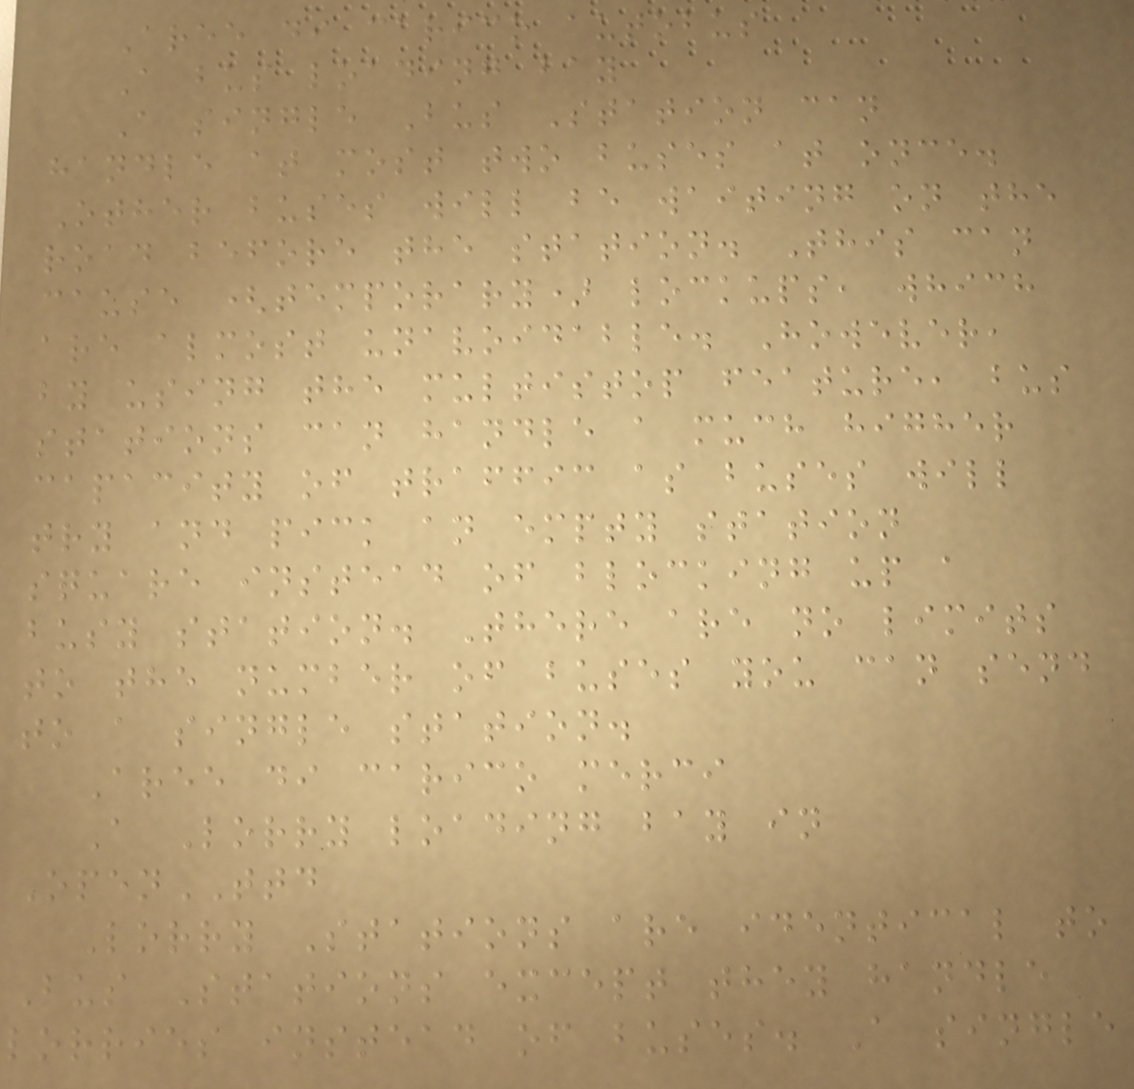Aree di carico autobus
A bus loading bay
A single Bus Station can
handle at most two buses at once.
Other buses will be waiting on the
road before the station. This can
cause (temporary) lockups, which
are almost unavoidable. However,
by using the multistop feature, bus
stations can handle a much higher
capacity of traffic as buses will
try and pick an empty station
square instead of blocking up a
busy station. There are no limits
to the number of buses you can send
to a single station.
Aree di carico merci
A Lorry loading bay in
OpenTTD
Lorry Stations are identical to
Bus Stations except they handle
lorries instead of buses. A single
